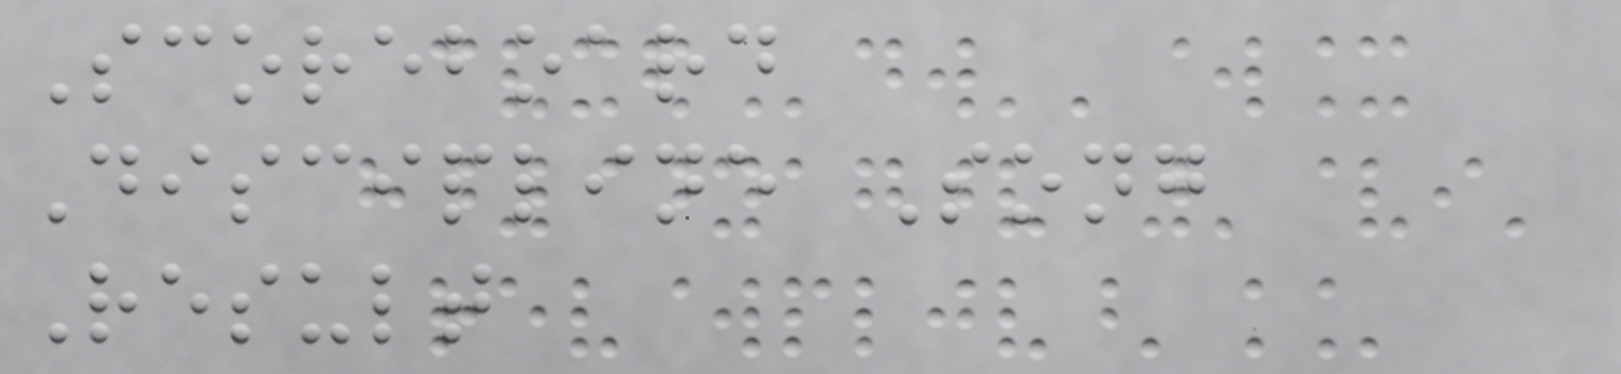Scoreboard
Discipline Song
Result
